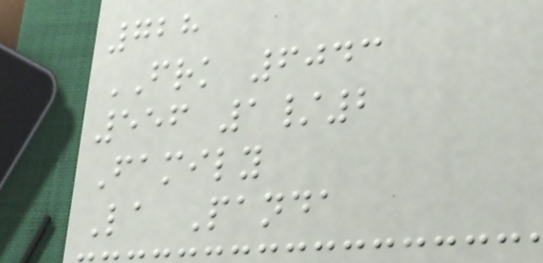728
FRK 6043
556 1/2
Family
La Panda
